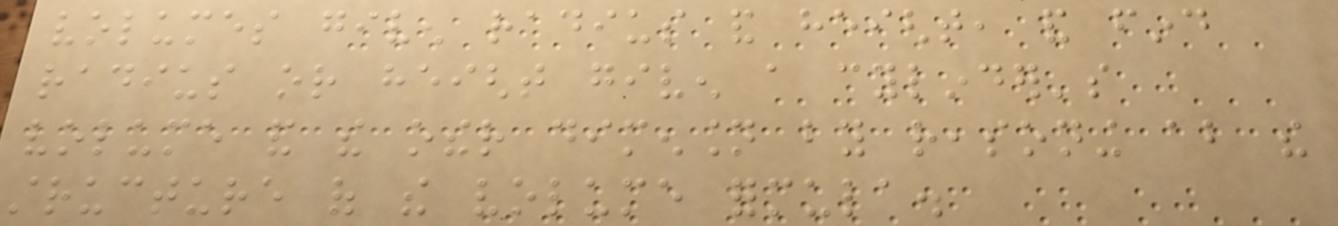volumes given radius and height, and find
radius or height given a cylinder's
volume and the other dimension by reasoning about the
structure of the volume formula.
